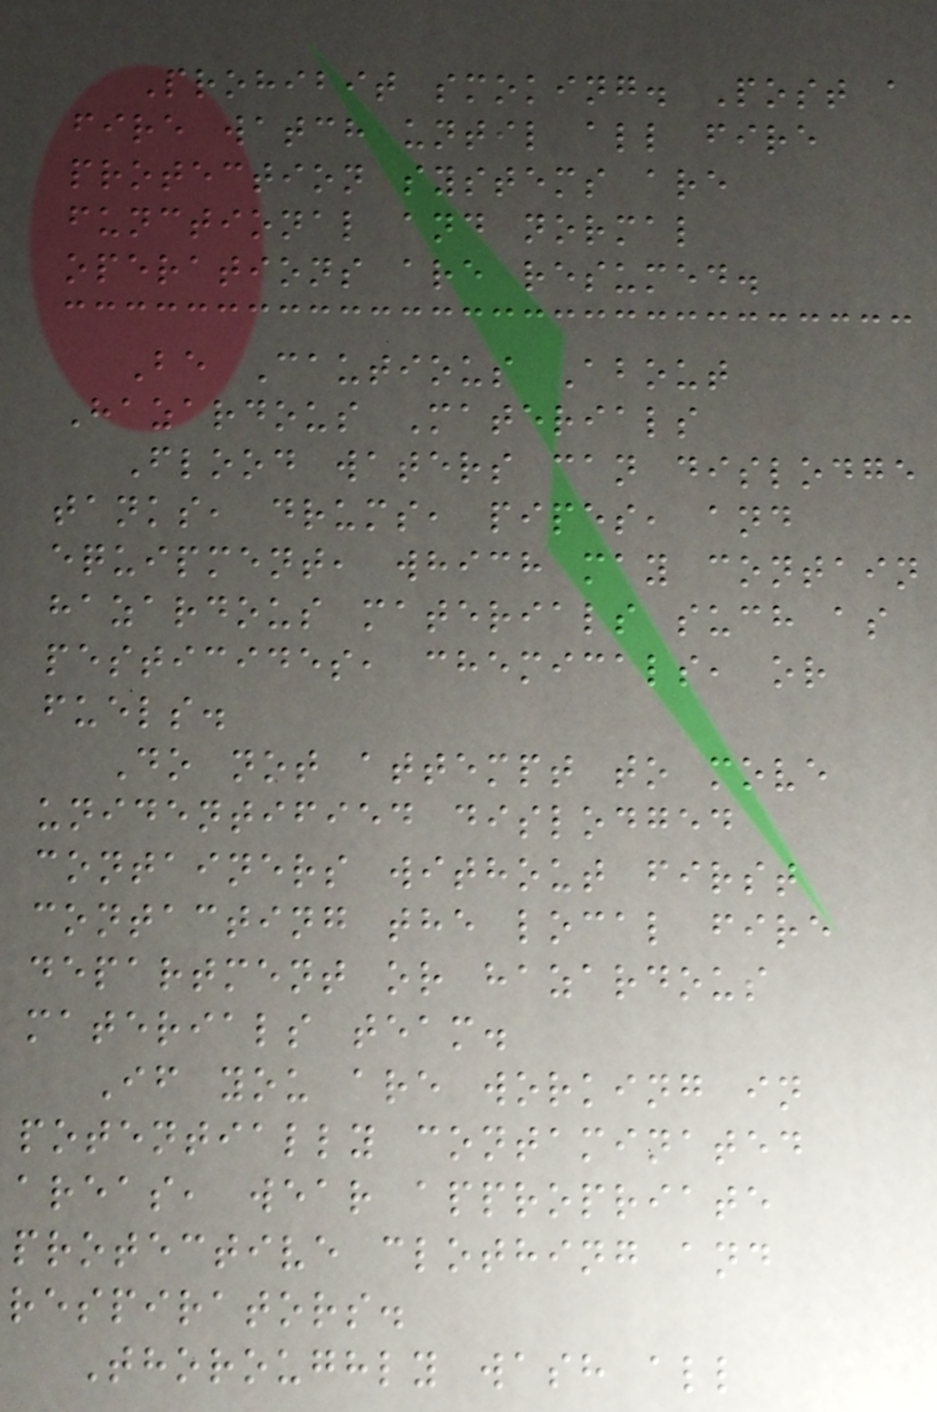Prohibit smoking. Post a
fire watch until all fire
protection systems are
functional and normal
operations are resumed.
Be Cautious About
Hazardous Materials
Flood waters can dislodge
tanks, drums, pipes, and
equipment, which may contain
hazardous materials such as
pesticides, chemicals, or
fuels.
Do not attempt to move
unidentified dislodged
containers without first
contacting the local fire
department or hazardous
materials team.
If you are working in
potentially contaminated
areas, wear appropriate
protective clothing and
respirators.
Thoroughly wash all
